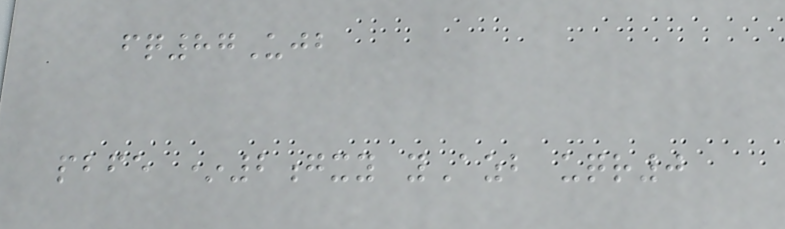fq87Ujb
pbfe *2gxy yAzb uqr0
